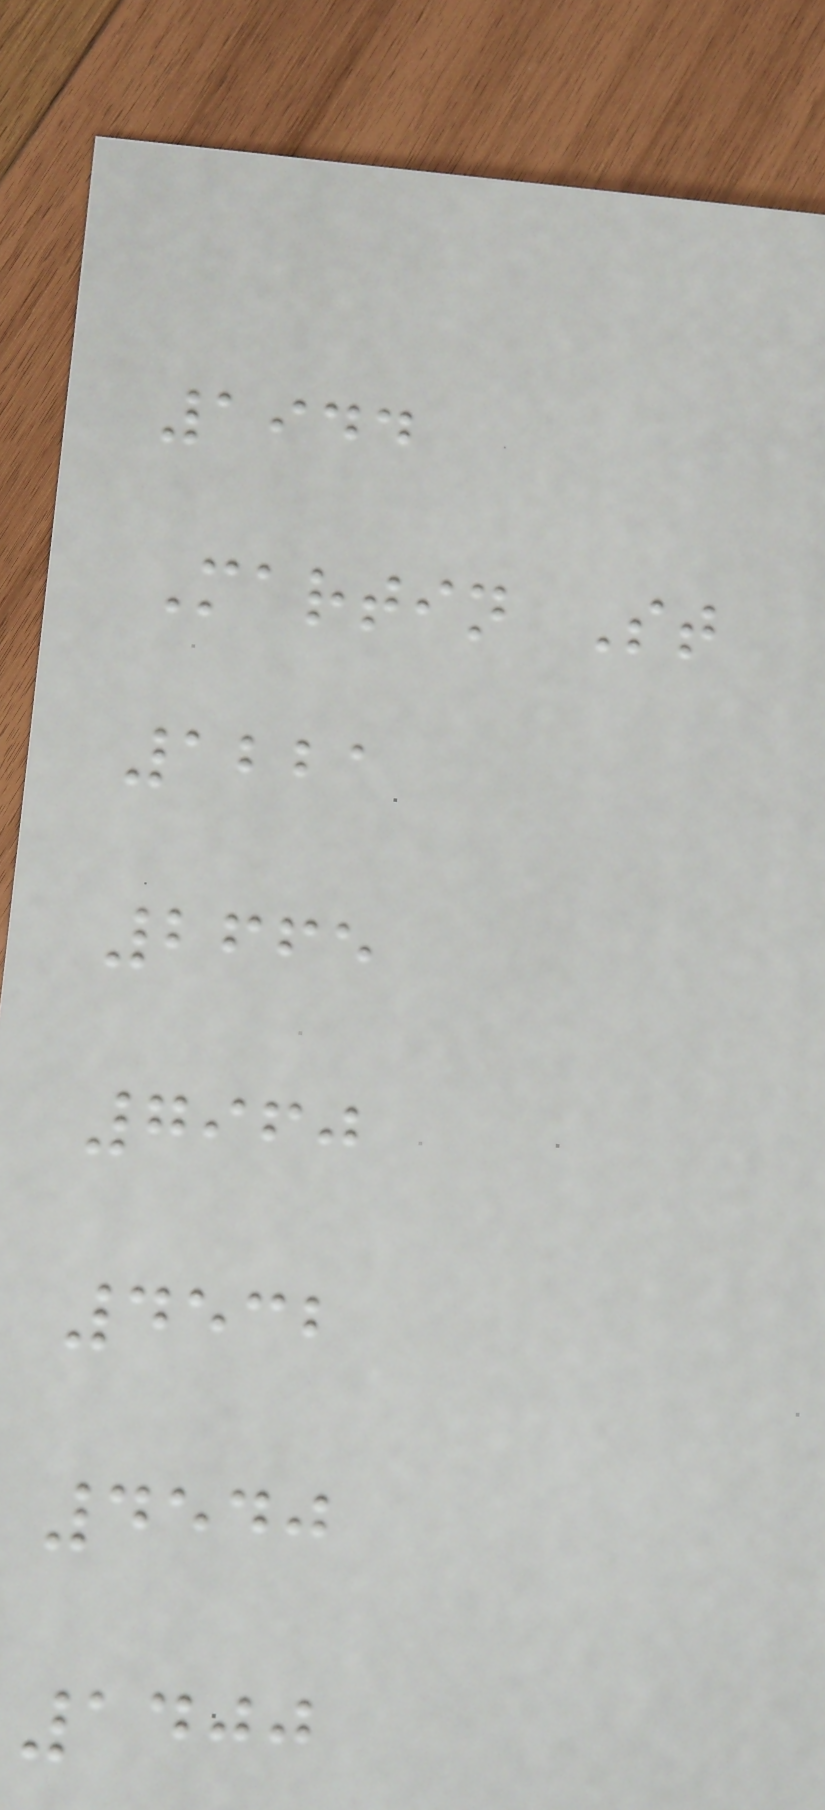1944
Martin St
1221
2665
7960
4532
4540
1400
